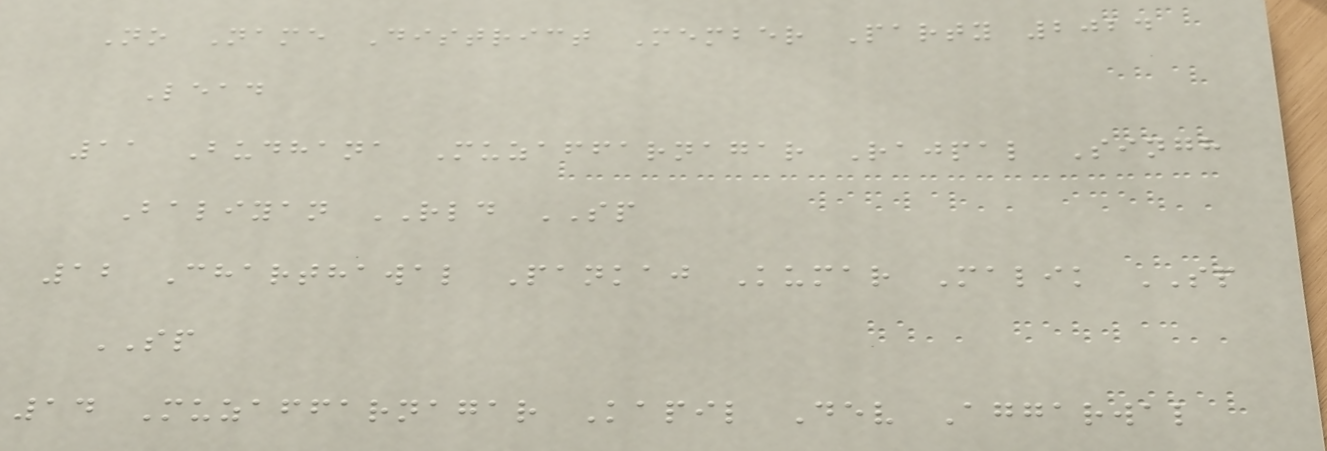No Name District Member Party 2024
Lead
11 Budhana Muzaffarnagar Rajpal Singh
Baliyan RLD SP
12 Charthawal Pankaj Kumar Malik SP
SP
14 Muzaffarnagar Kapil Dev Aggarwal
